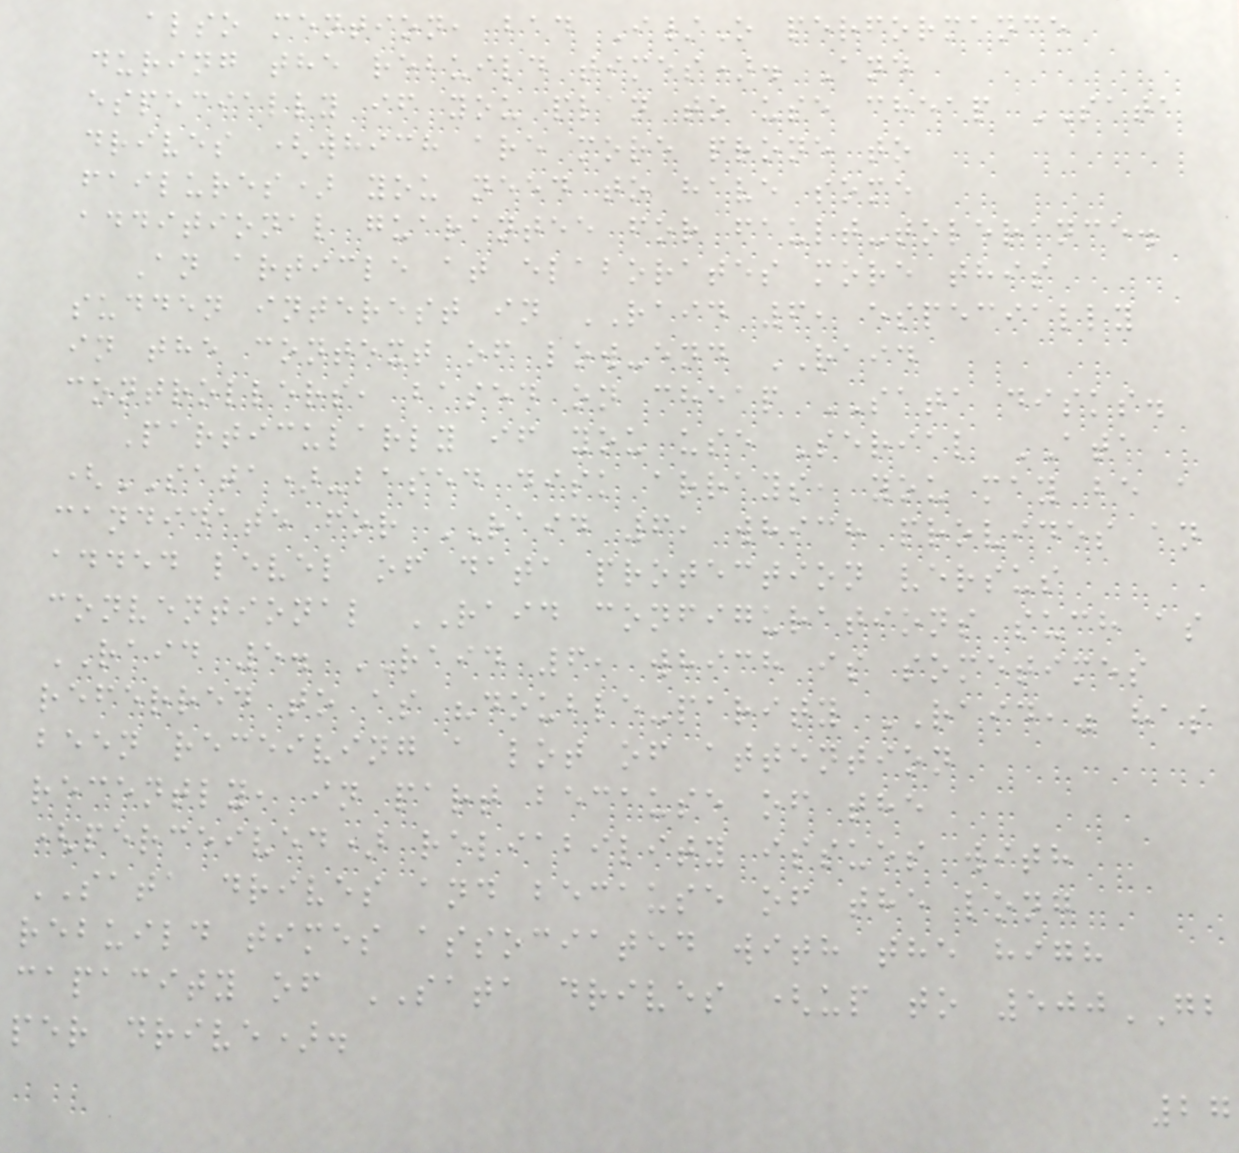also mention, bad I/O performance
during the rebuild times). And
especially if you plan to use cheap SATA
drives (which are more prone to
failures) you need to have some
additional guarantee for fault-tolerance.
An article at elaborates more this
sudden interest in RAID 6, especially
in the context of low-end RAID
controllers, based on cheap SATA disks.
Particularly if you use Serial ATA
(SATA)-based disk arrays, you may be a
candidate for RAID 6, which provides an
added level of data protection versus
conventional RAID configurations such as
RAID 5. RAID 6, which is sometimes
referred to as "double-parity RAID," has
been receiving a lot of attention
recently, in part because of the
(perceived) reliability issues with
SATA drives and because of the long
rebuild times associated with the high
capacity of SATA drives (up to 500GB
per drive).
27
